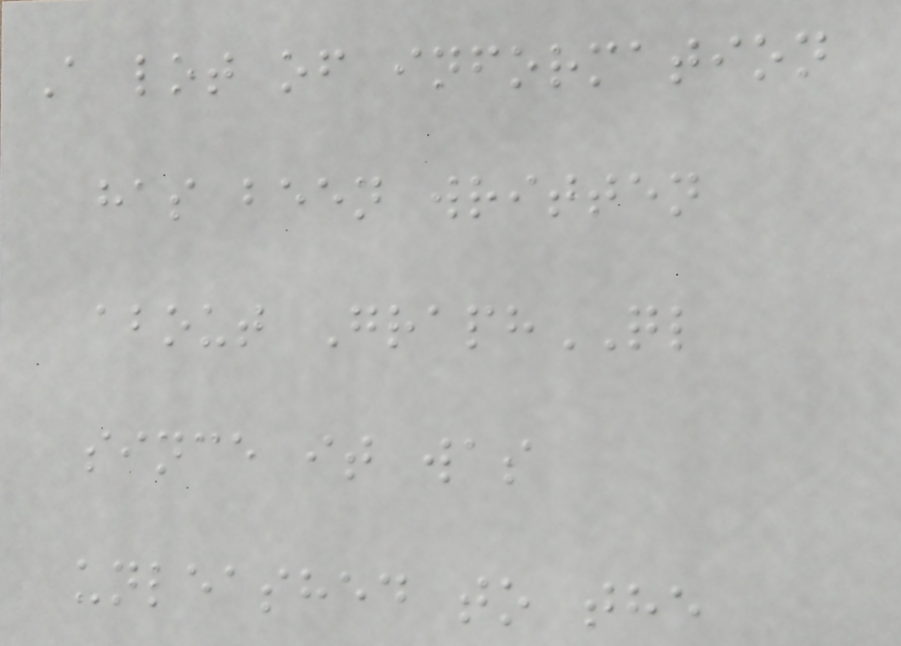A lot of information
has been written
about GraphQL
since it was
unleashed to the
